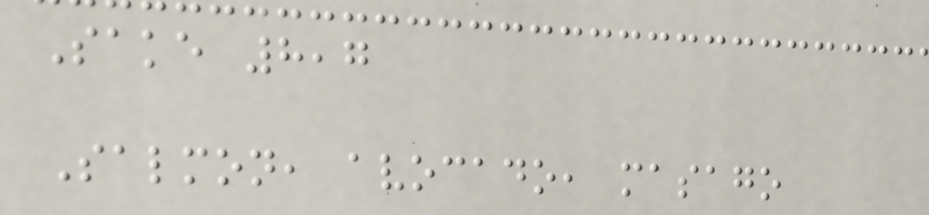Sake 8,7
Salmon, avocado, masago
